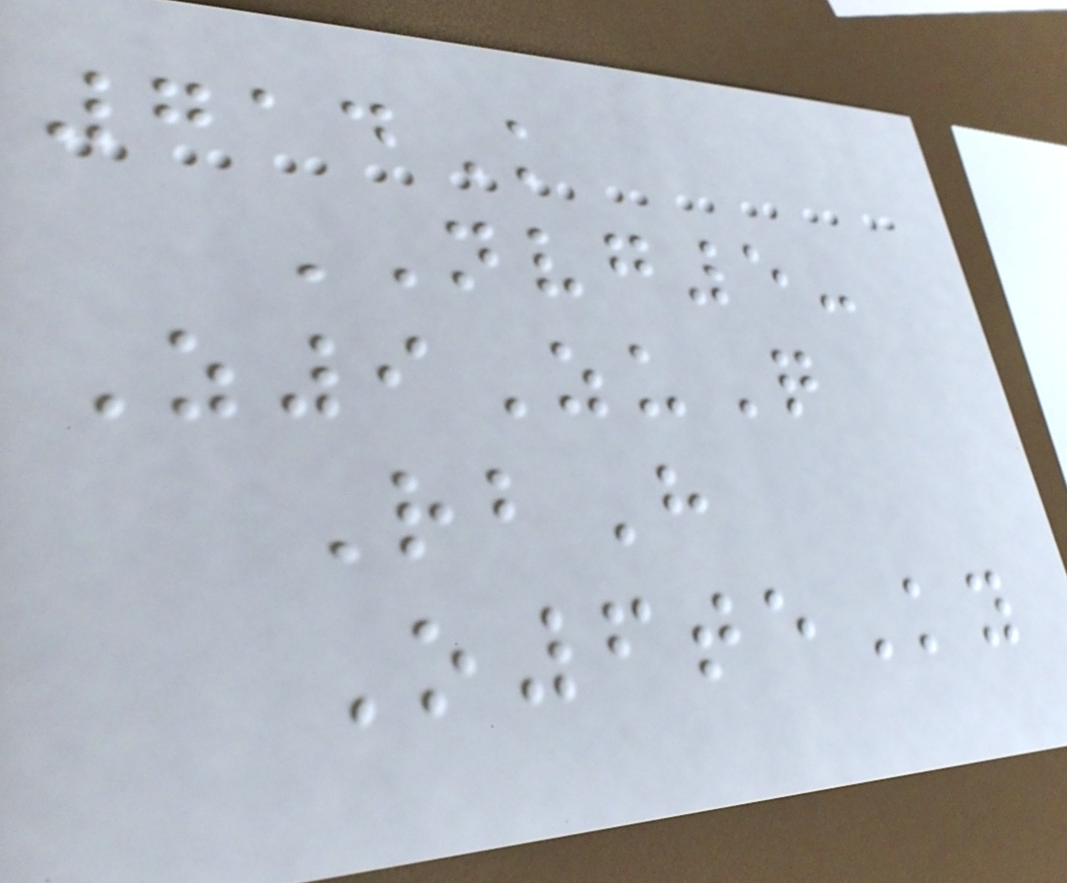714K
NVG5-
Z9ZuQ
RbH
O6teKy
